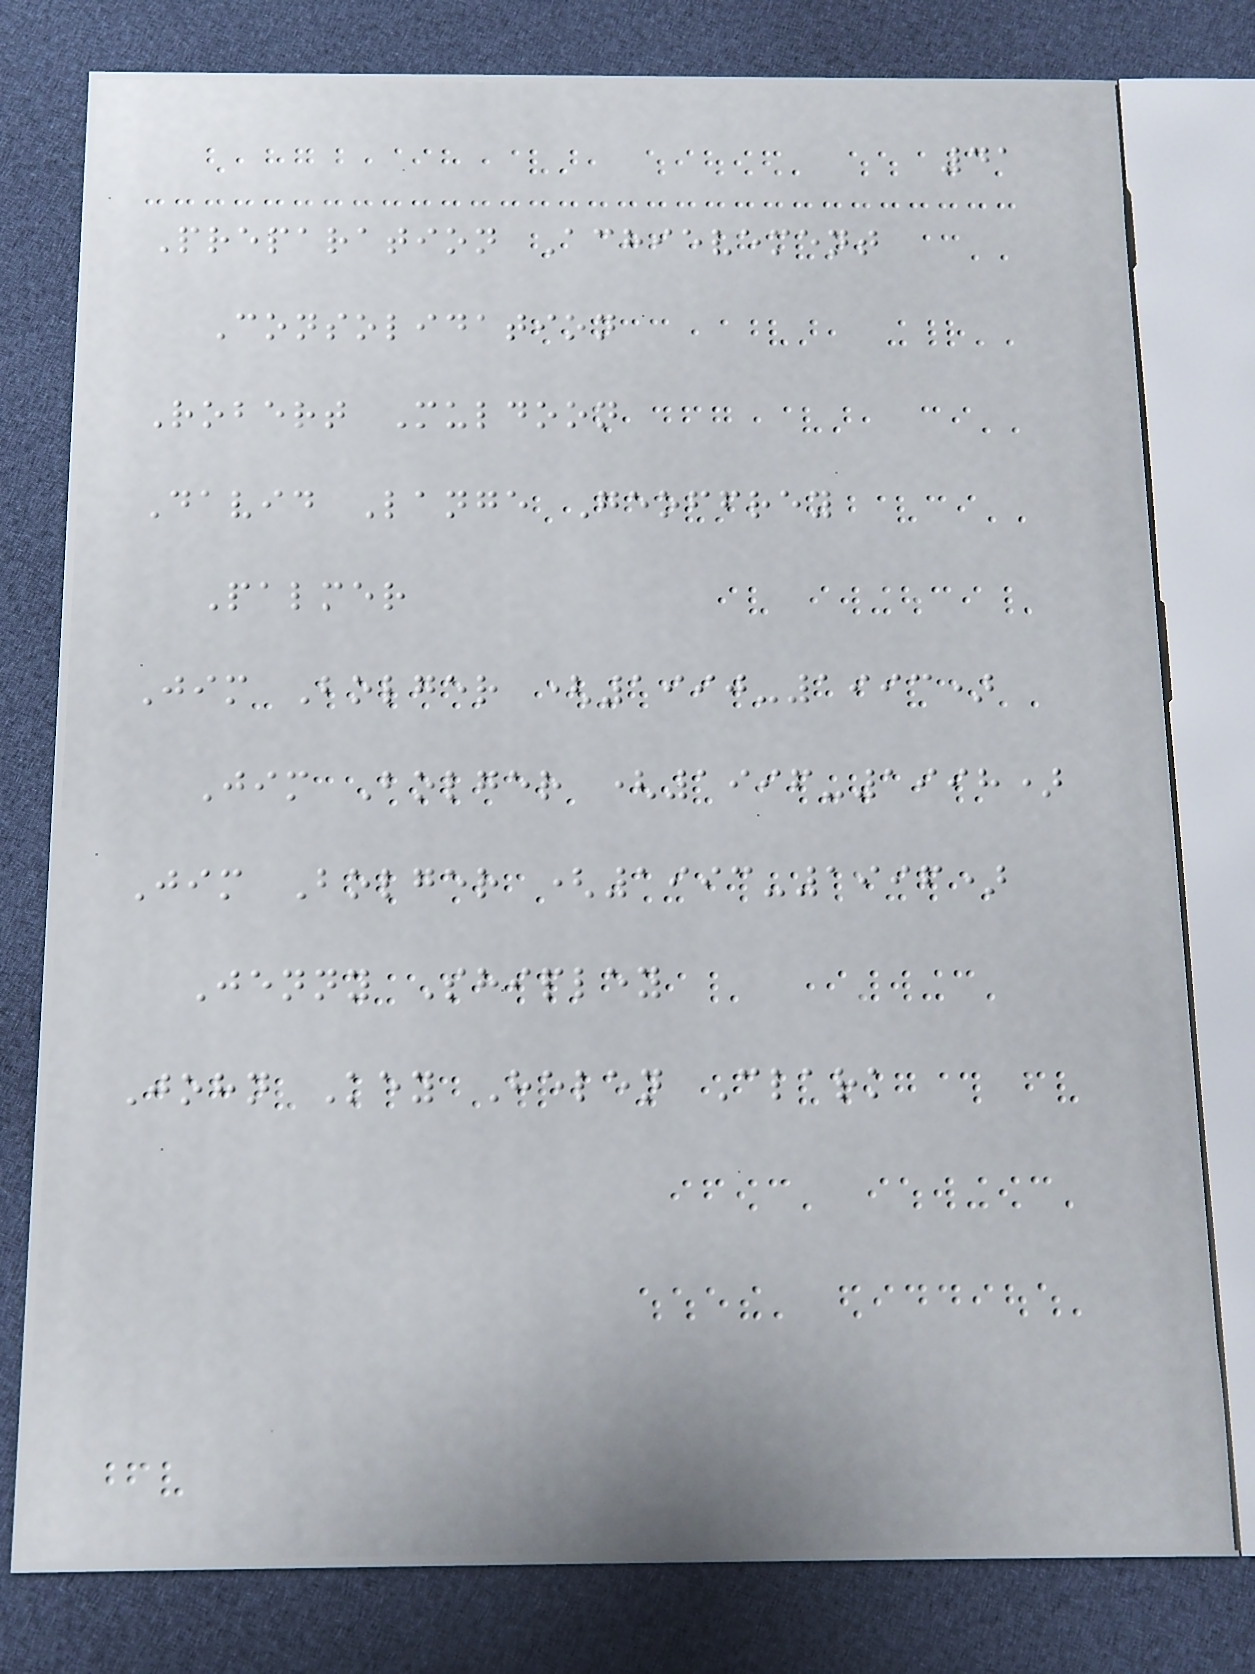41
Preparation Achievement
Consolidation
Robert Muldoon
David Lange Geoffrey
Palmer
Jim Bolger (1990-1993)
Jim Bolger (1996-1998)
Jim Bolger (1993-1996)
Jenny Shipley
John Key Helen Clark
